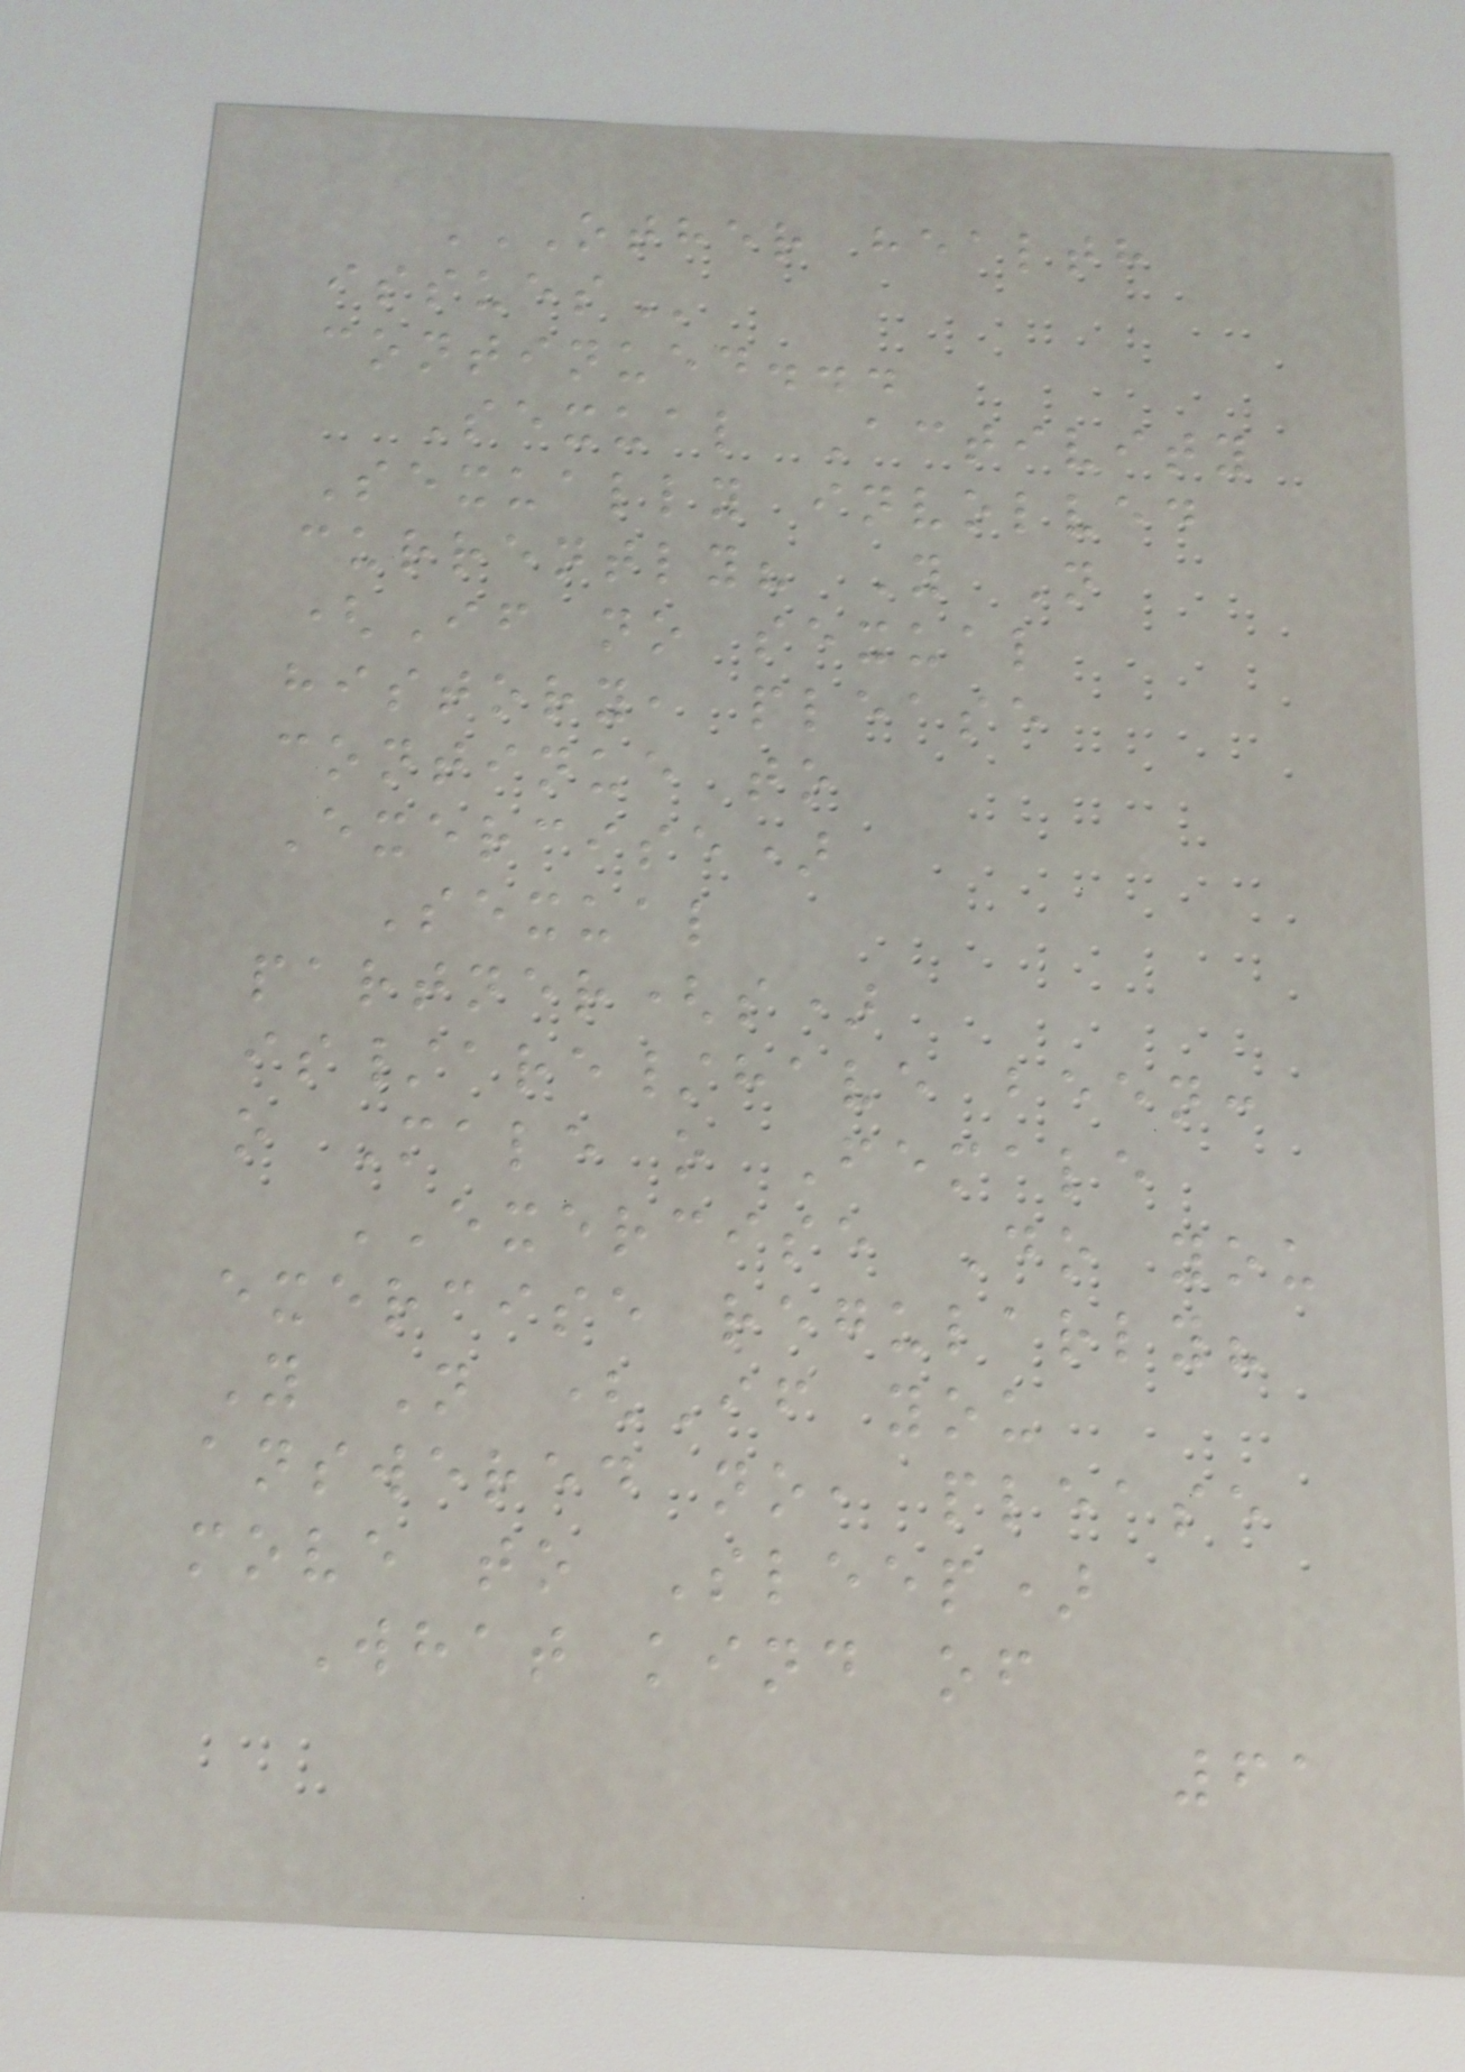OTHER HEALTH
ISSUES
continued...
Sexual Activity
Sexually involved
currently? Y N
(If no sexual
history, please
continue to
Exercise)
Sexual
partner(s)
is/are/have been:
o Male o Female
EXERCISE Do you
exercise regularly?
Y N (If you
answered no, please
move to Sleep)
What kind of
61
